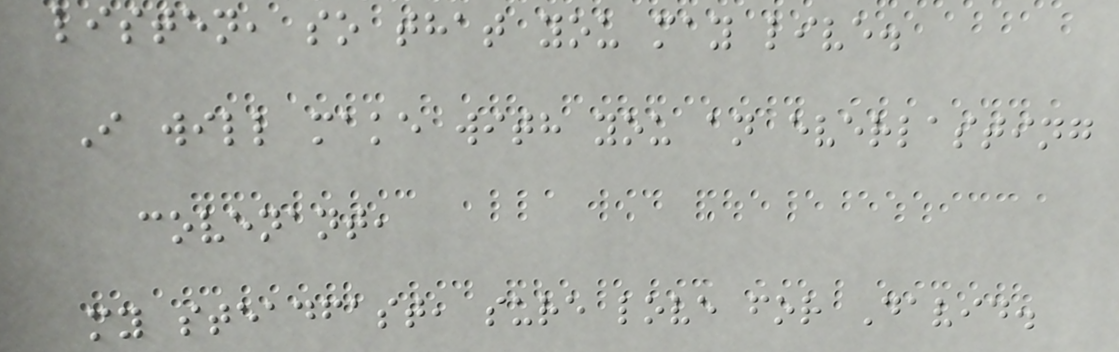listen, so that you may live.
I will make with you an everlasting
covenant,
my steadfast, sure love for David.
